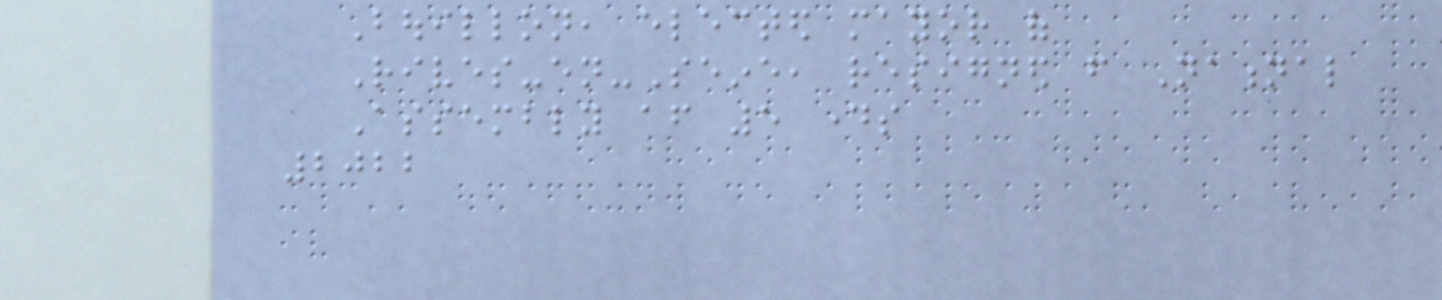Bouillon, elected mayor of
Rives-en-Seine, resigned from National
Assembly after 5 days
2022
